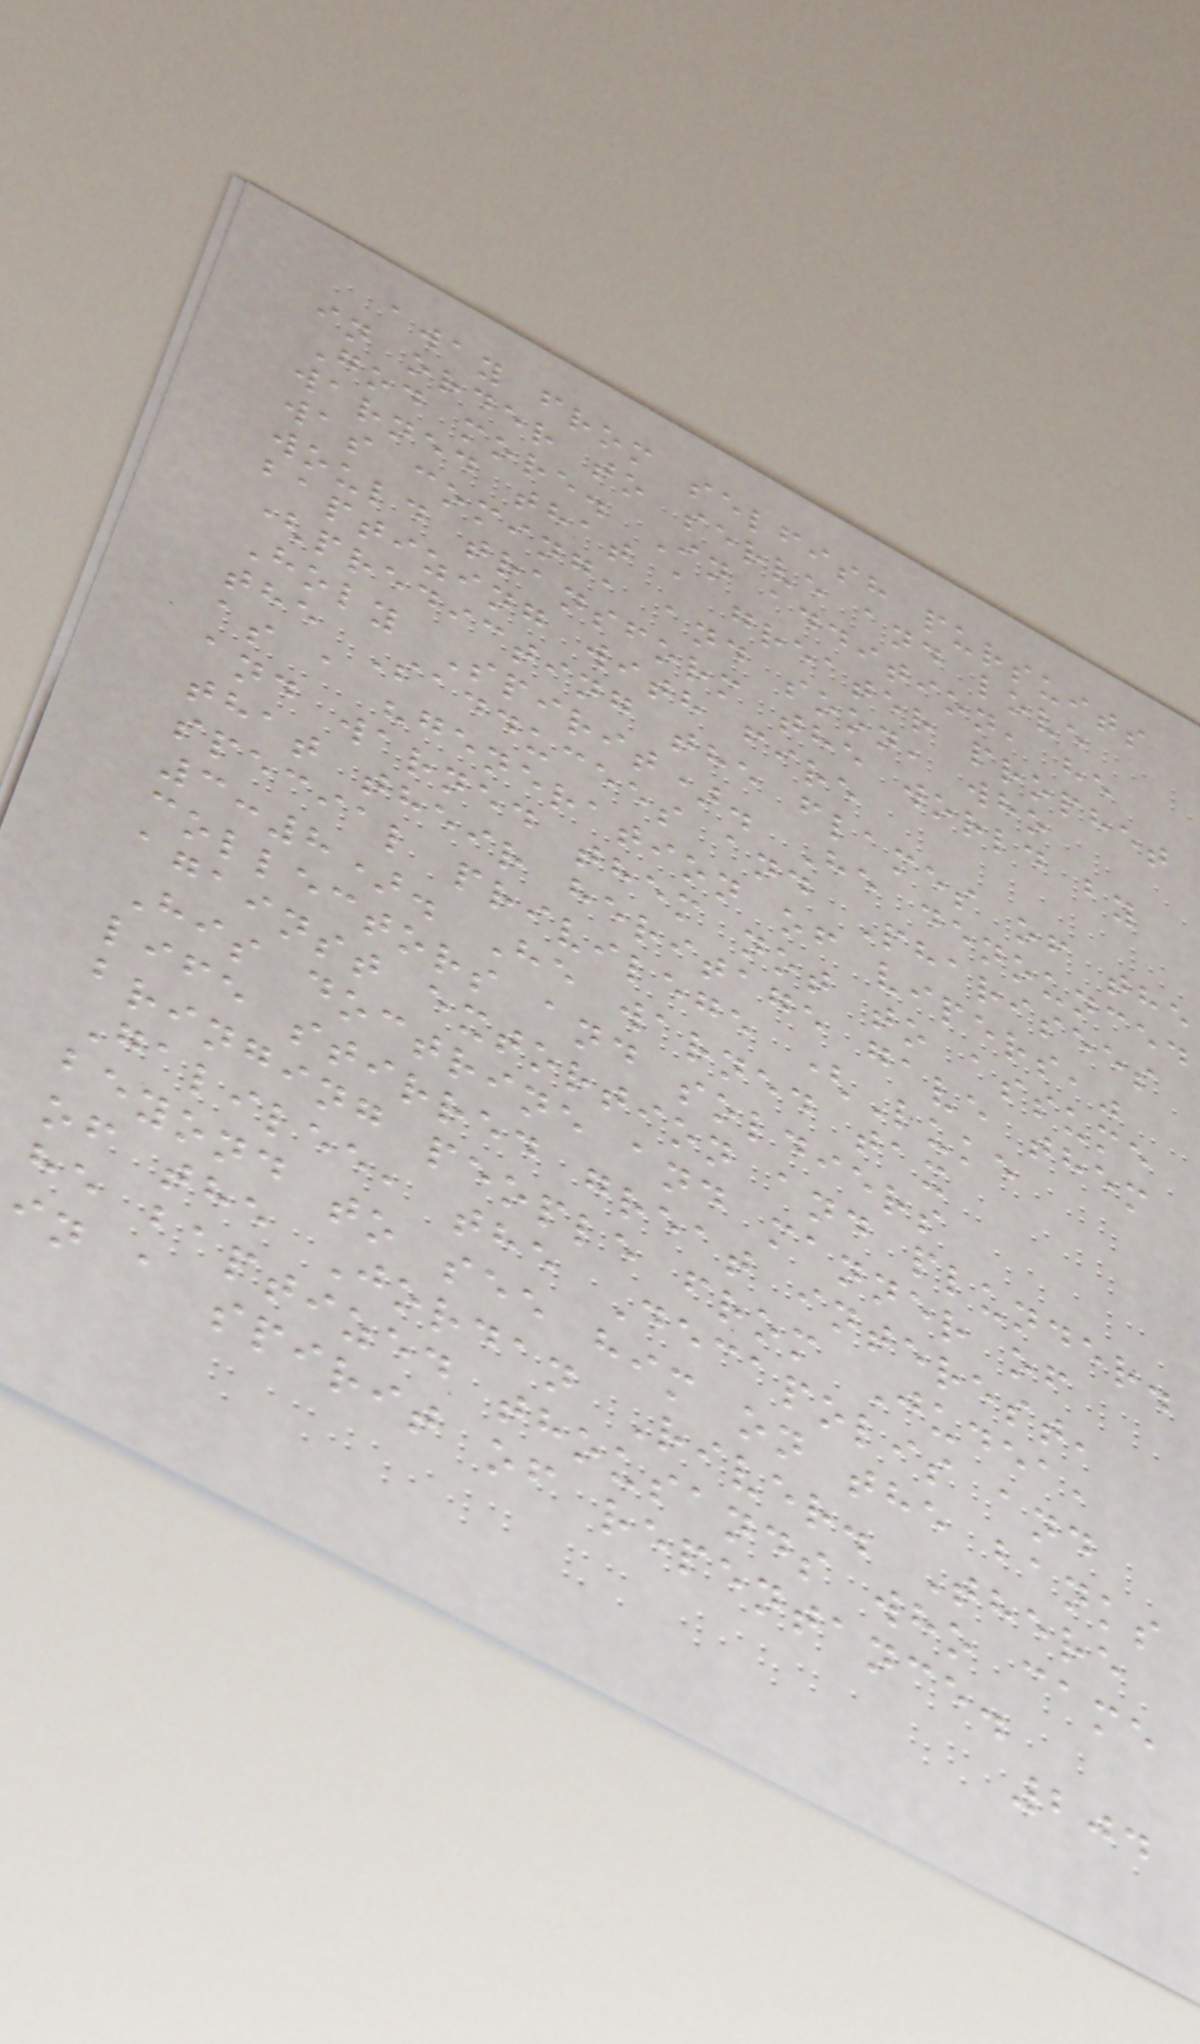away from selfish pursuits
in order to serve and love
God more. In addition, he
warned that a greater prophet
was coming, and soon, who
would transform the world by
baptizing with fire
(predicting the flames of the
Holy Spirit). He denounced
the Sadducees and Pharisees
as a "generation of vipers,"
and warned them not to assume
that their heritage gave them
special privilege (Luke
3:8). He warned tax
collectors and soldiers
against extortion and plunder.
His doctrine and manner of
life stirred great interest,
bringing people from Judea,
Galilee, the Decapolis and
beyond to see him on the banks
of the Jordan River. There
he baptized thousands who came
in a spirit of repentance.
204
